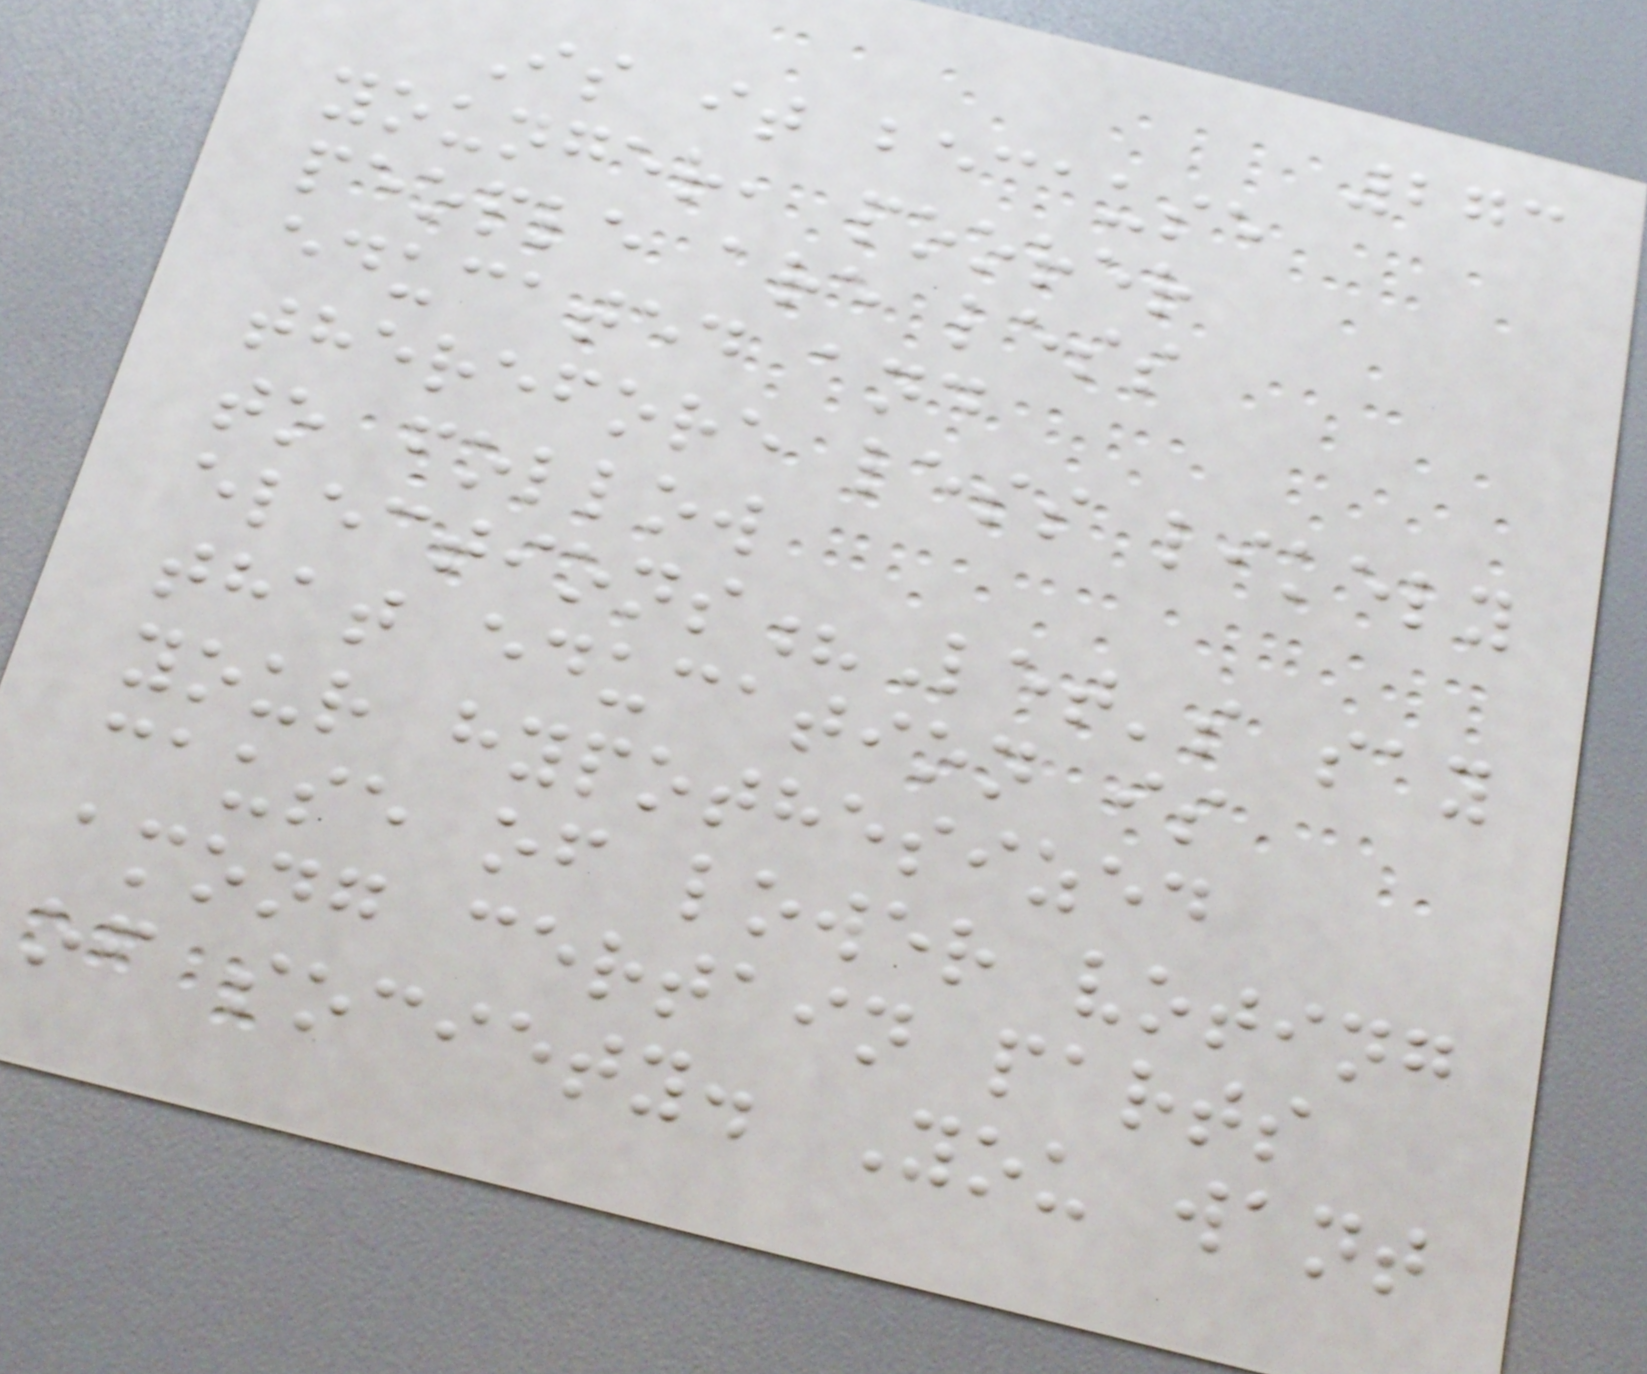273
Is it because
younger, poorer
people are less
educated and
therefore less likely
to follow
elections?Let's say
that education is
your hypothesized
cause of lower voting
among certain parts
of society. You want
